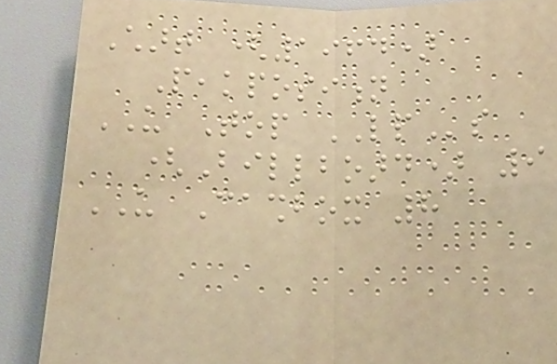Chart (1964)
Peakposition
US Top LPs
(Billboard) 9
US Cashbox 8
